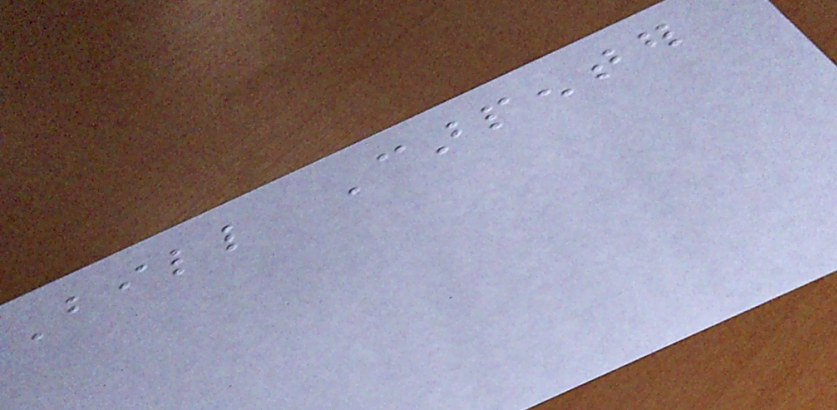Bill Carpenter
